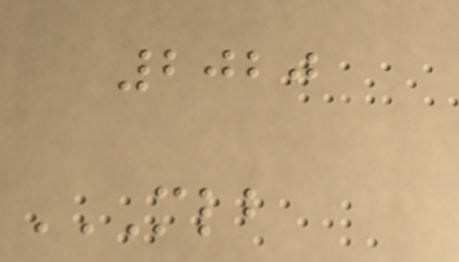2020
MLB
